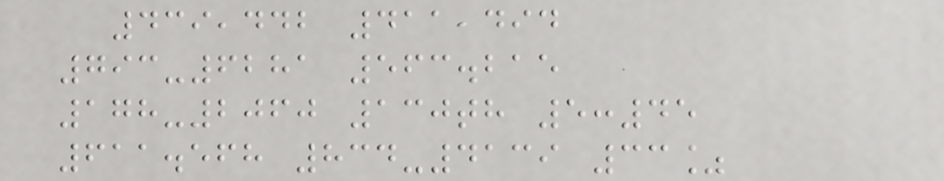439,442 411,494
793-6281 563.215
178-2060 130th 5:45
611.568 834-4139 33%
